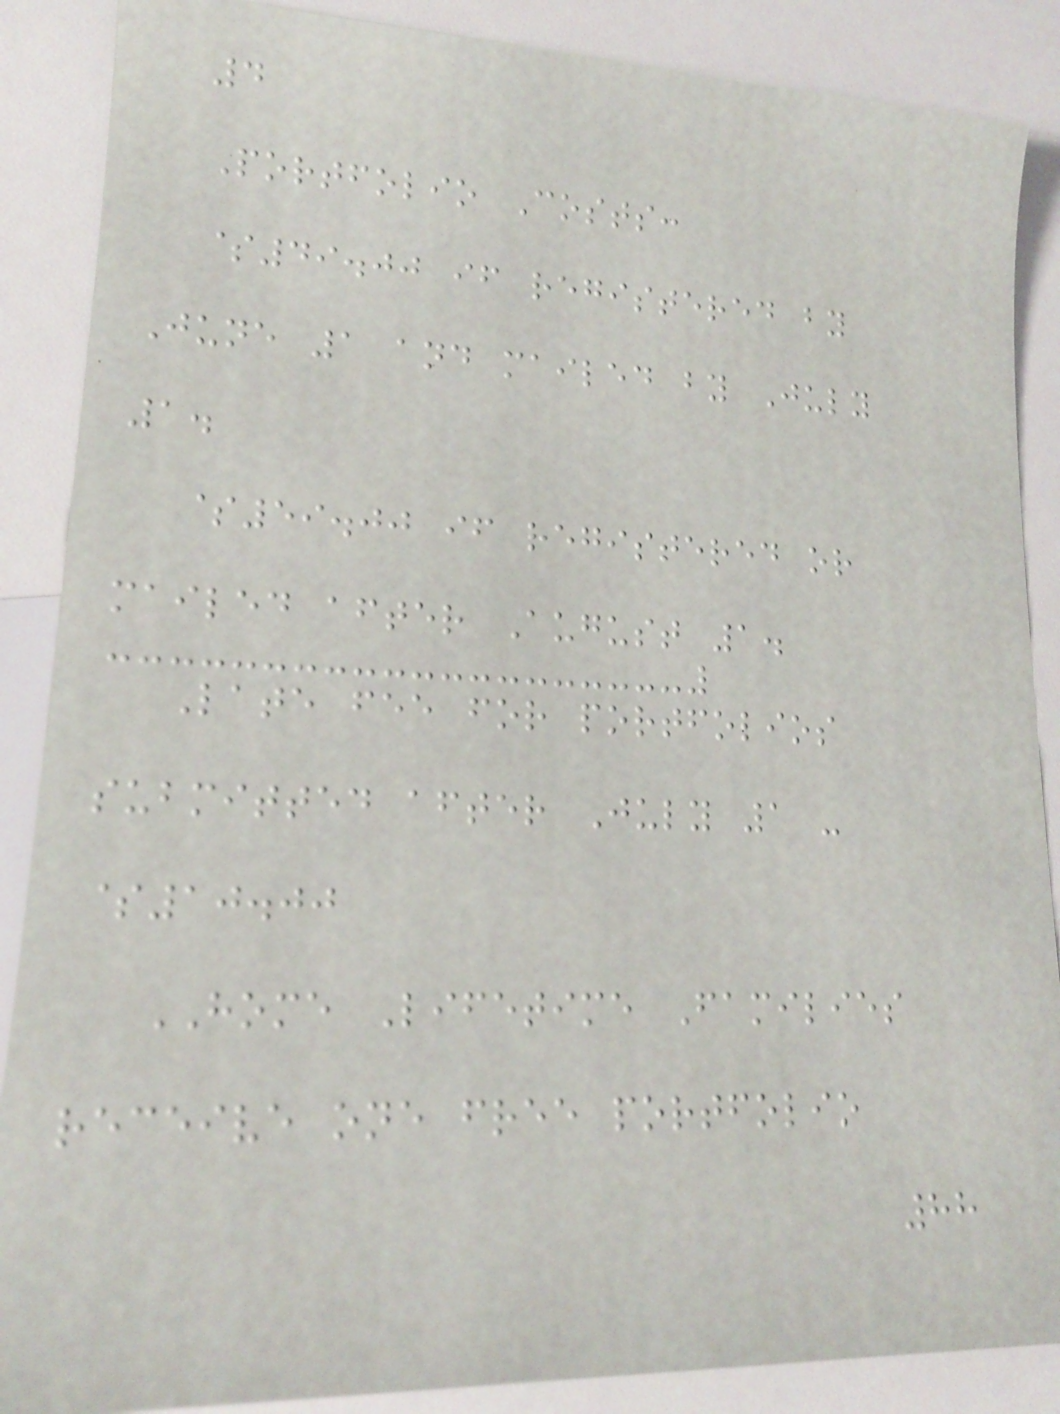4
Portfolio Costs:
$49.00 if registered by
June 1 and mailed by July
1.
$59.00 if registered or
mailed after August 1.
Late fee for portfolios
submitted after July 1 -
$10.00
HOME Lifetime Families
receive one free portfolio
88
